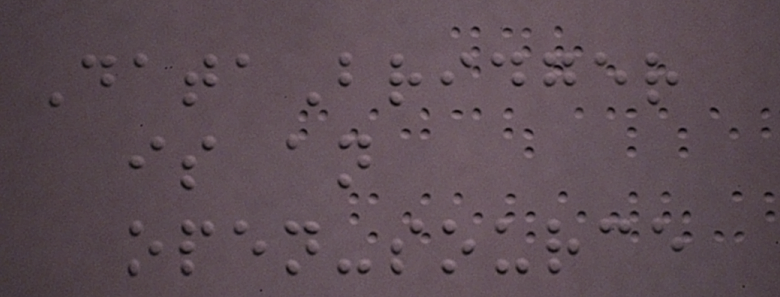DataBridger
is an
open-source
